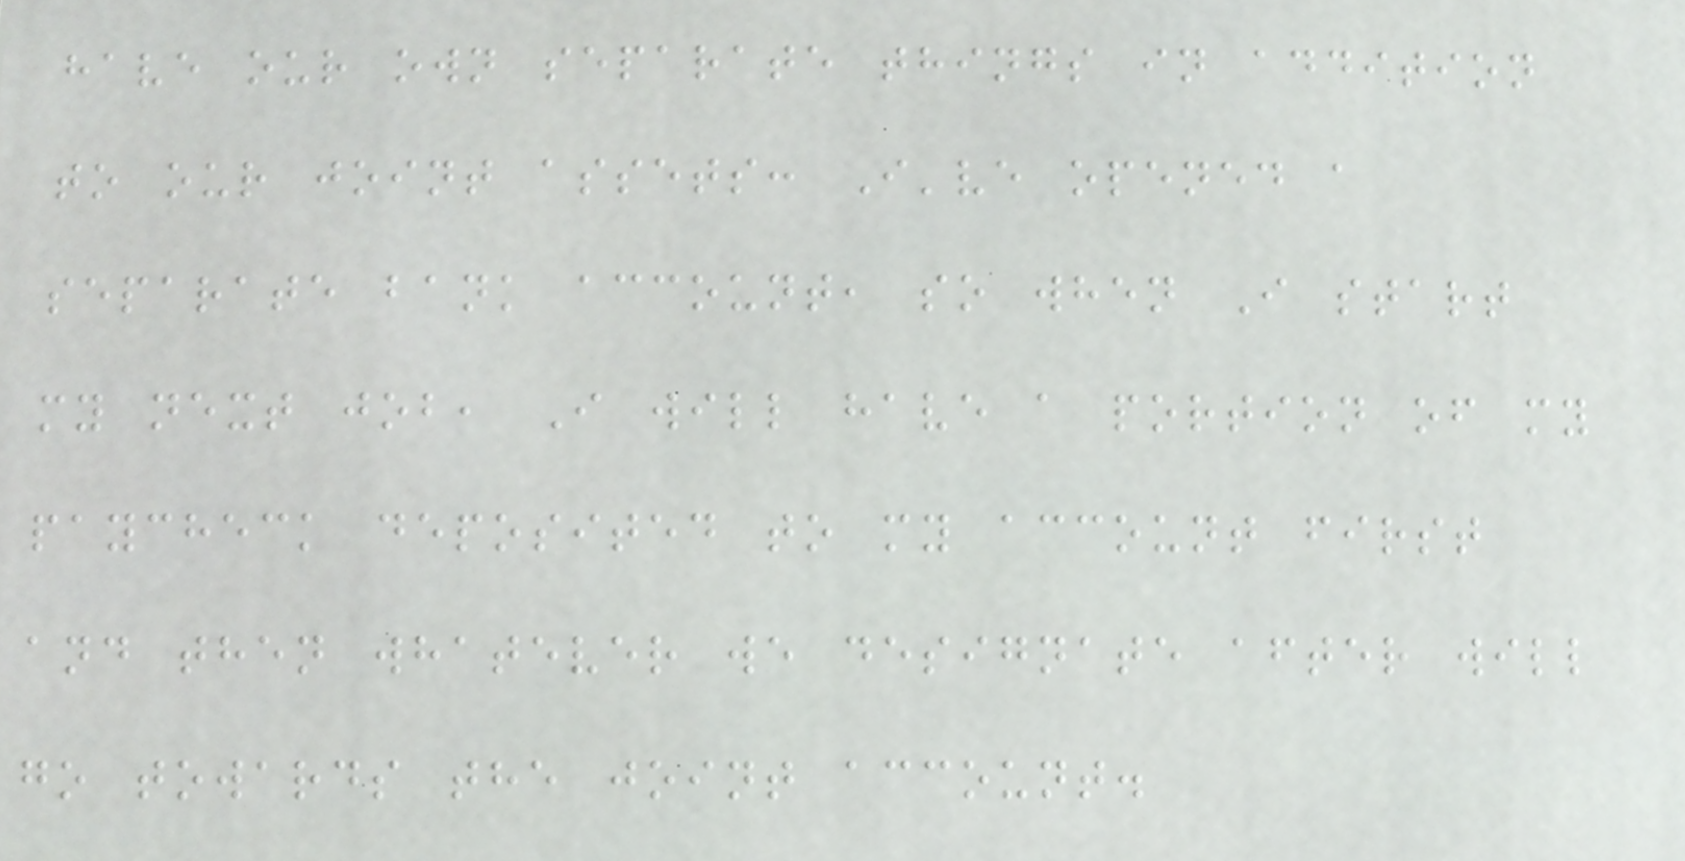have our own separate things in addition
to our joint assets: I've opened a
separate bank account, so when I start
my next job, I will have a portion of my
paycheck deposited to my account first
and then whatever we designate after will
go towards the joint account.
